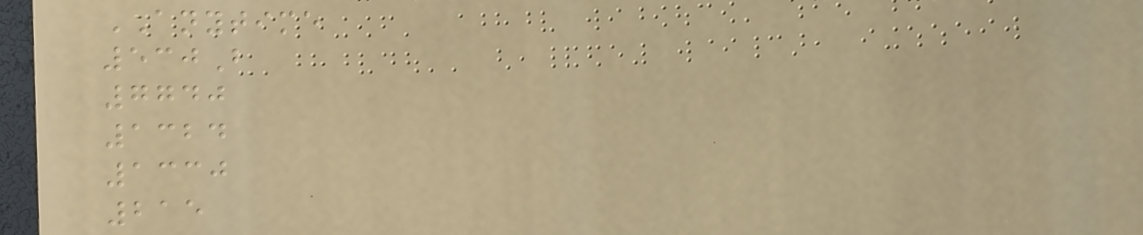ANYTIME
530B
7740
1324
1330
215
